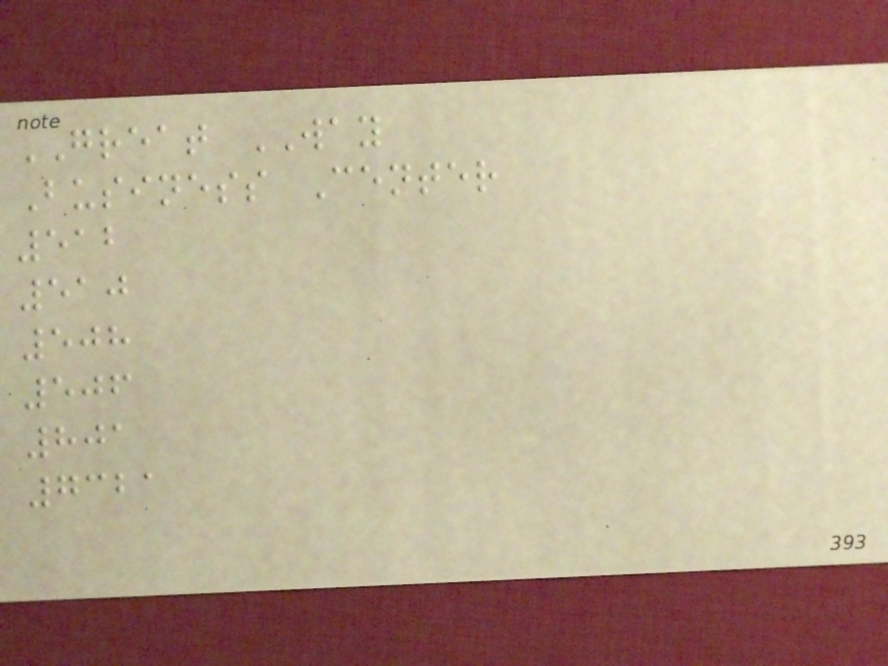GREAT WAY
Business Center
512
510
508
506
801
7321
